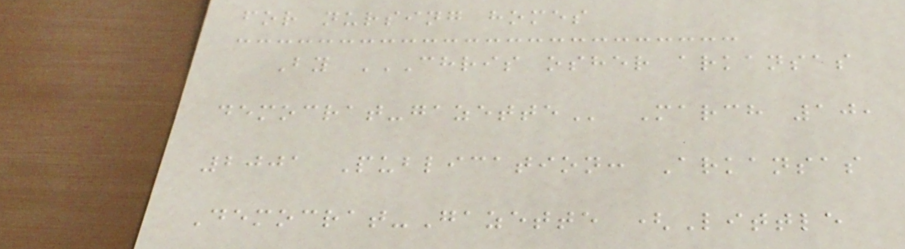for nursing homes
By CHRIS OSHER ARKANSAS
DEMOCRAT-GAZETTE March 10,
2001 Publication: Arkansas
Democrat-Gazette (Little
